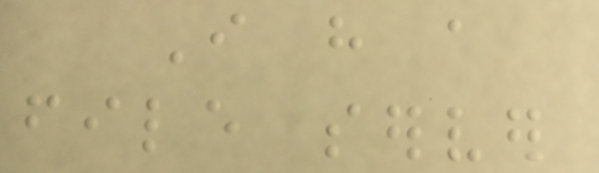I have a
file server
